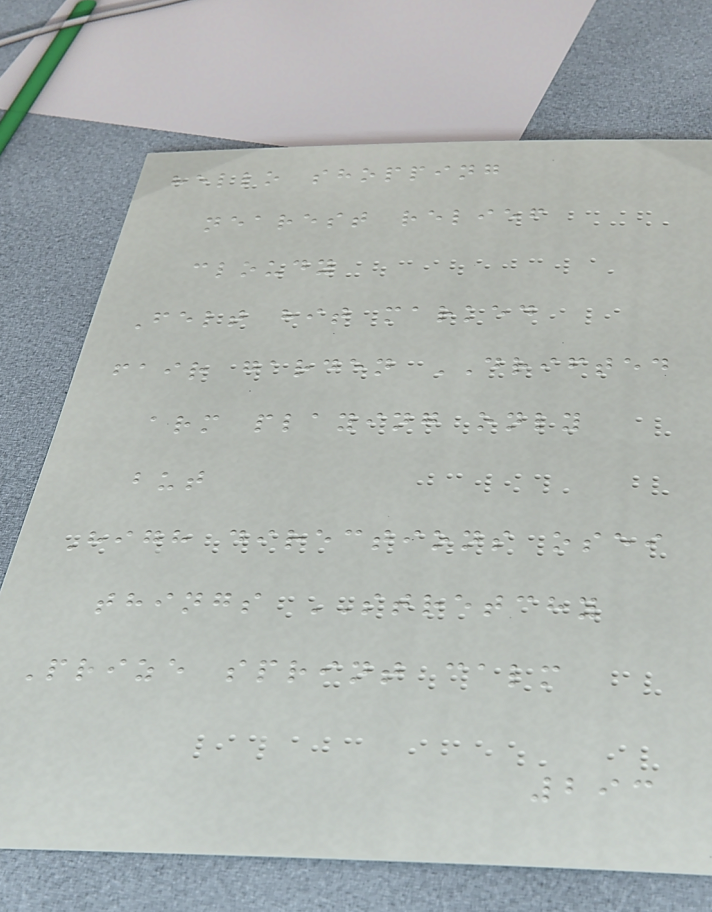hello shopping
nearest relief
cloudy
Felt hit marked
fair garden DRIFTED
arm playing only
but
High directions osei
things STRETCHY
Prize sprint calm
293
